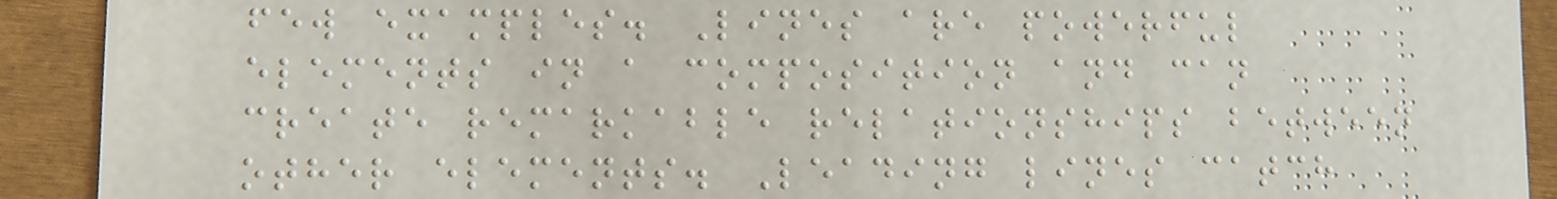few examples. Lines are powerful
elements in a composition and can
create remarkable relationships between
other elements. Leading lines catch
